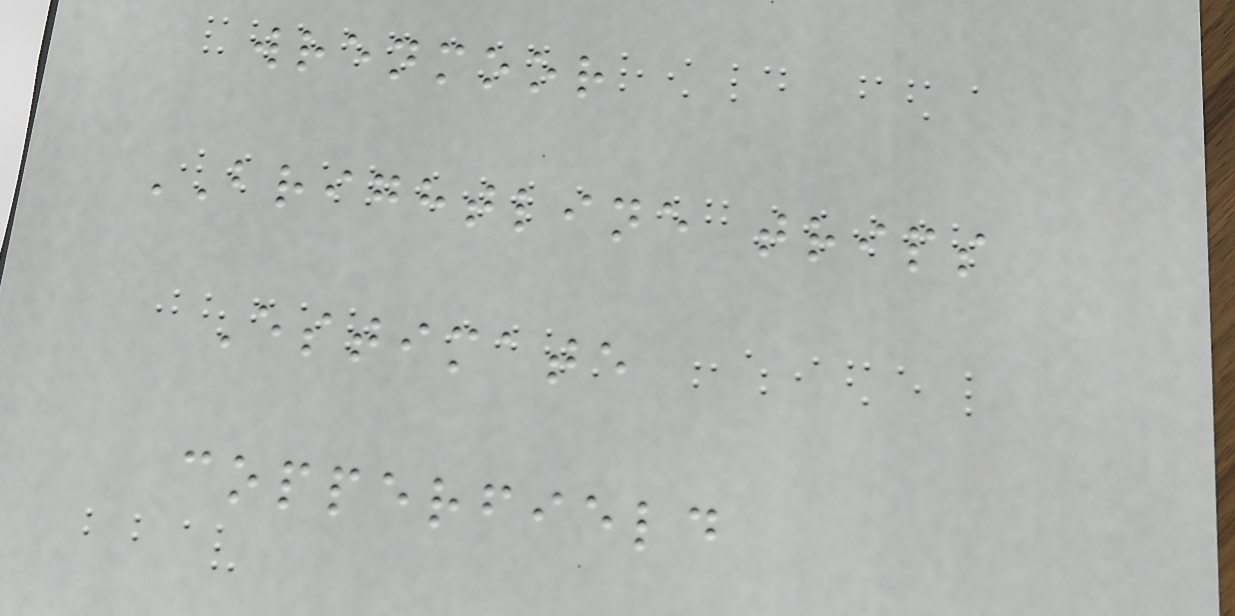wrenmoor
BRIGHTLINE trips
Estimate
copperfield
